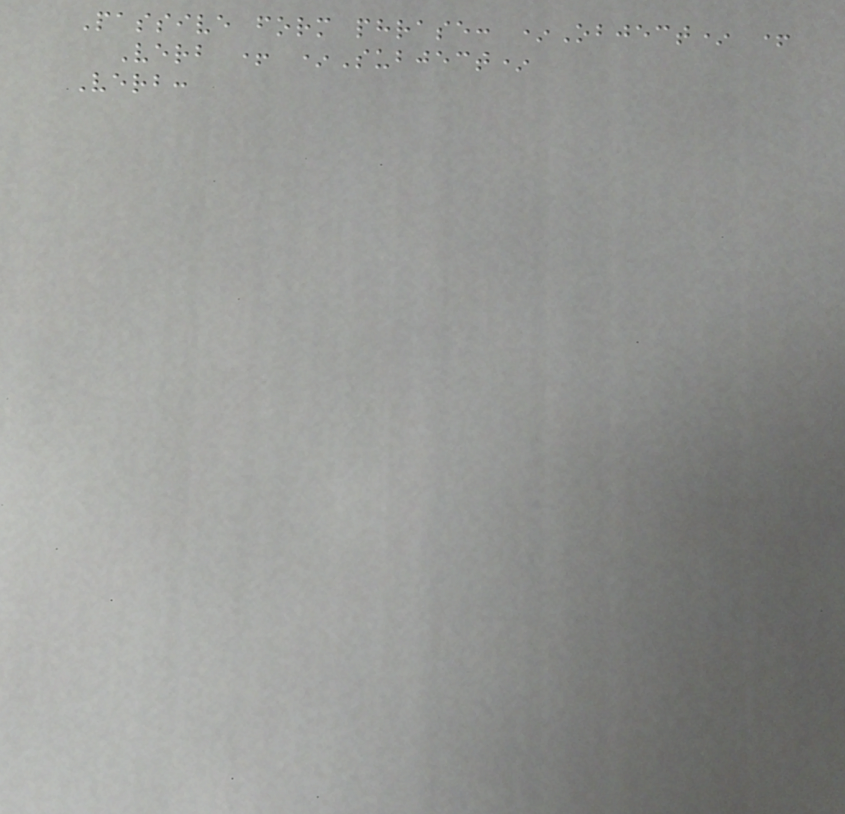Passive form phrase: *Object* +
Verb + *Subject*
Verb:
